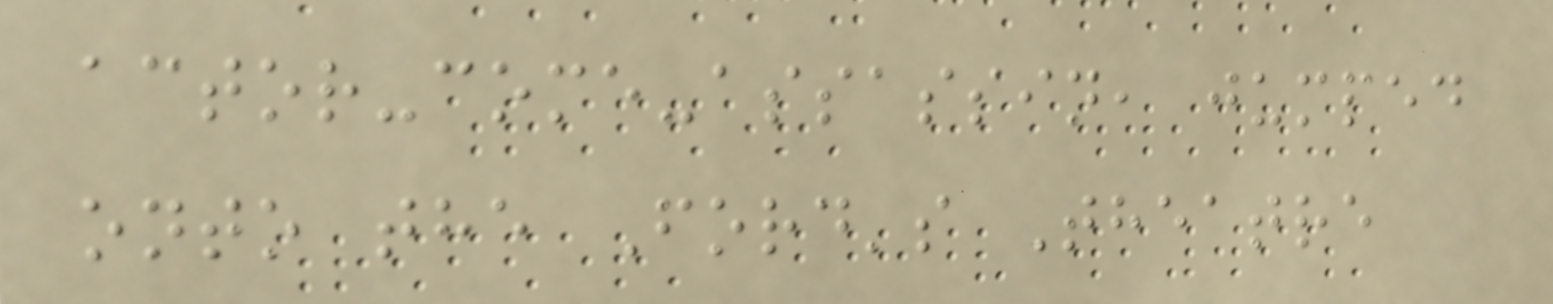actor-come-assassin, jumped
onto the Ford's Theatre
